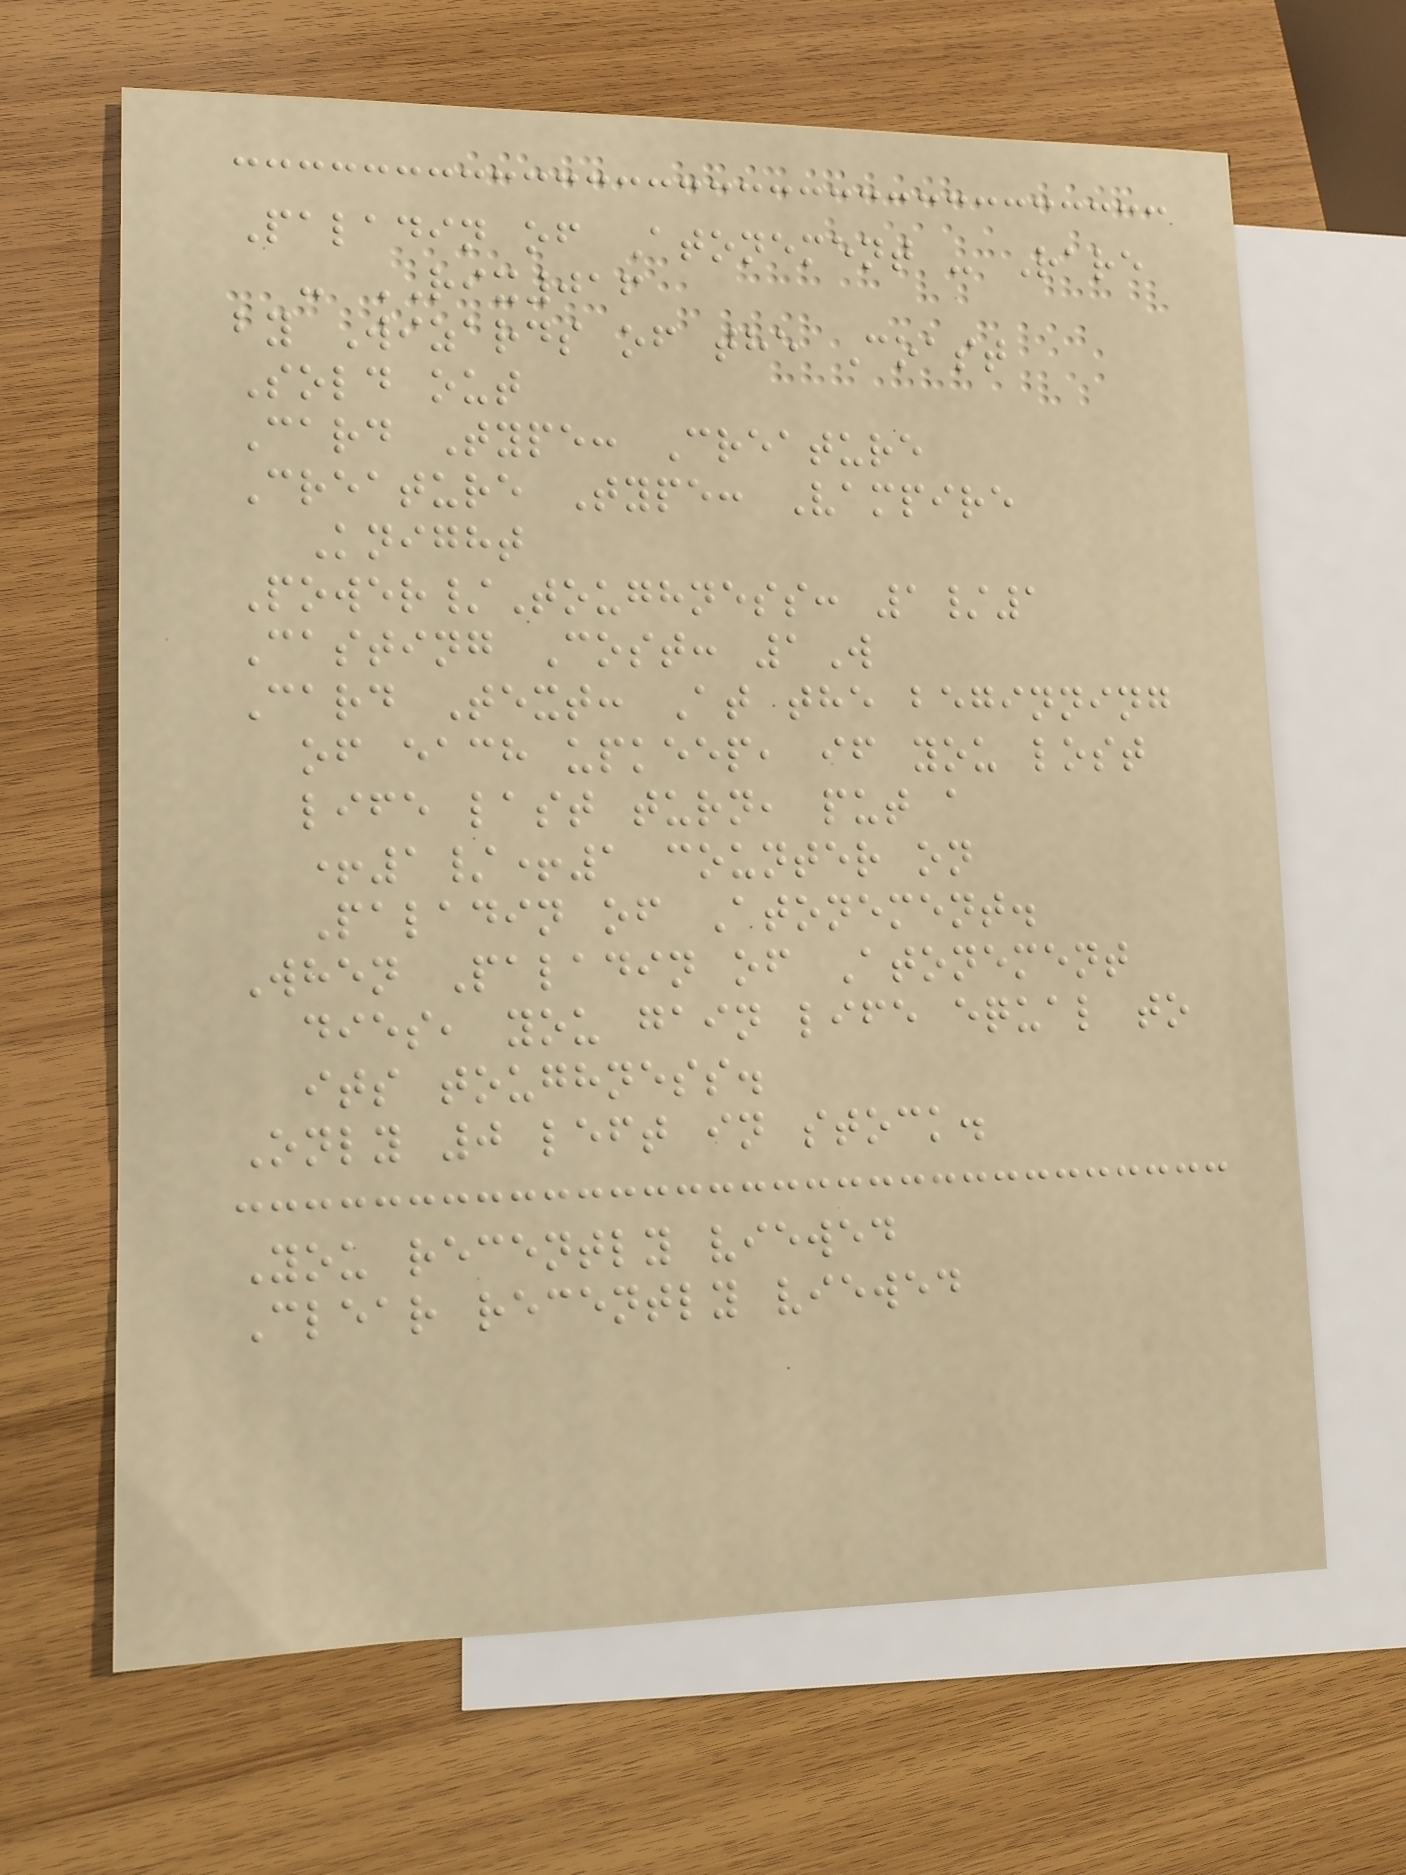Paladin of Atonement - Rare
- RIX016
by Wizards of the Coast
Sold out
Card Type: Creature
Creature Type: Vampire
Knight
Power/Toughness: 1/1
Casting Cost: 1W
Card Text: At the beginning
of each upkeep, if you lost
life last turn, put a
+1/+1 counter on
Paladin of Atonement.
When Paladin of Atonement
dies, you gain life equal to
its toughness.
Only 0 left in stock.
You recently viewed
Clear recently viewed
